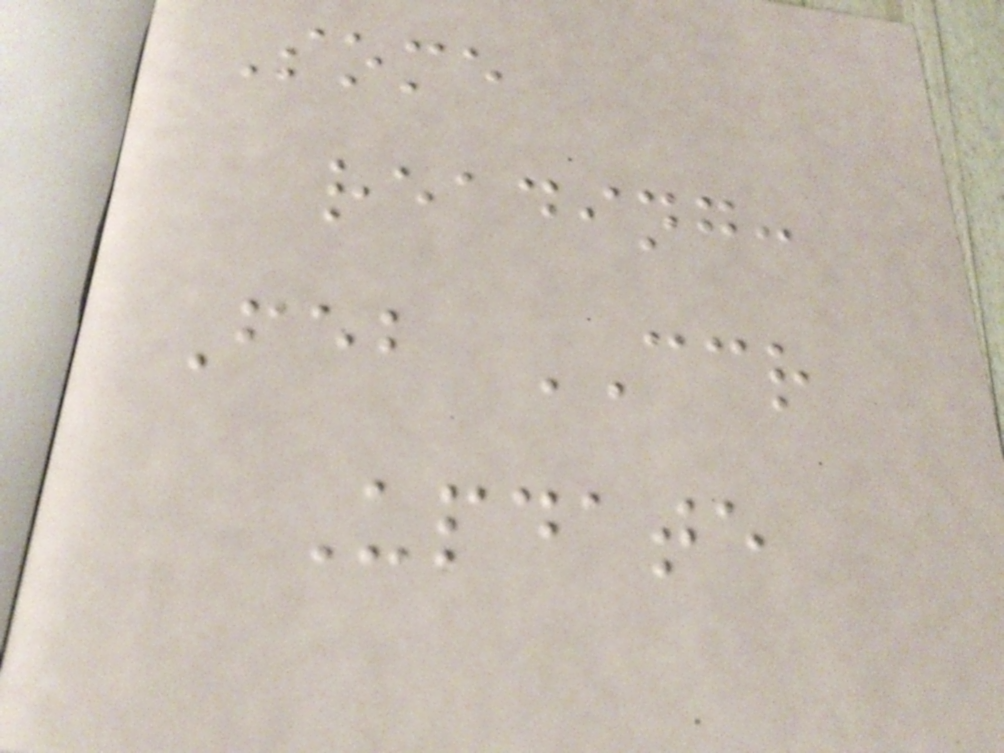Some
reading:
Feb CCR
Update
